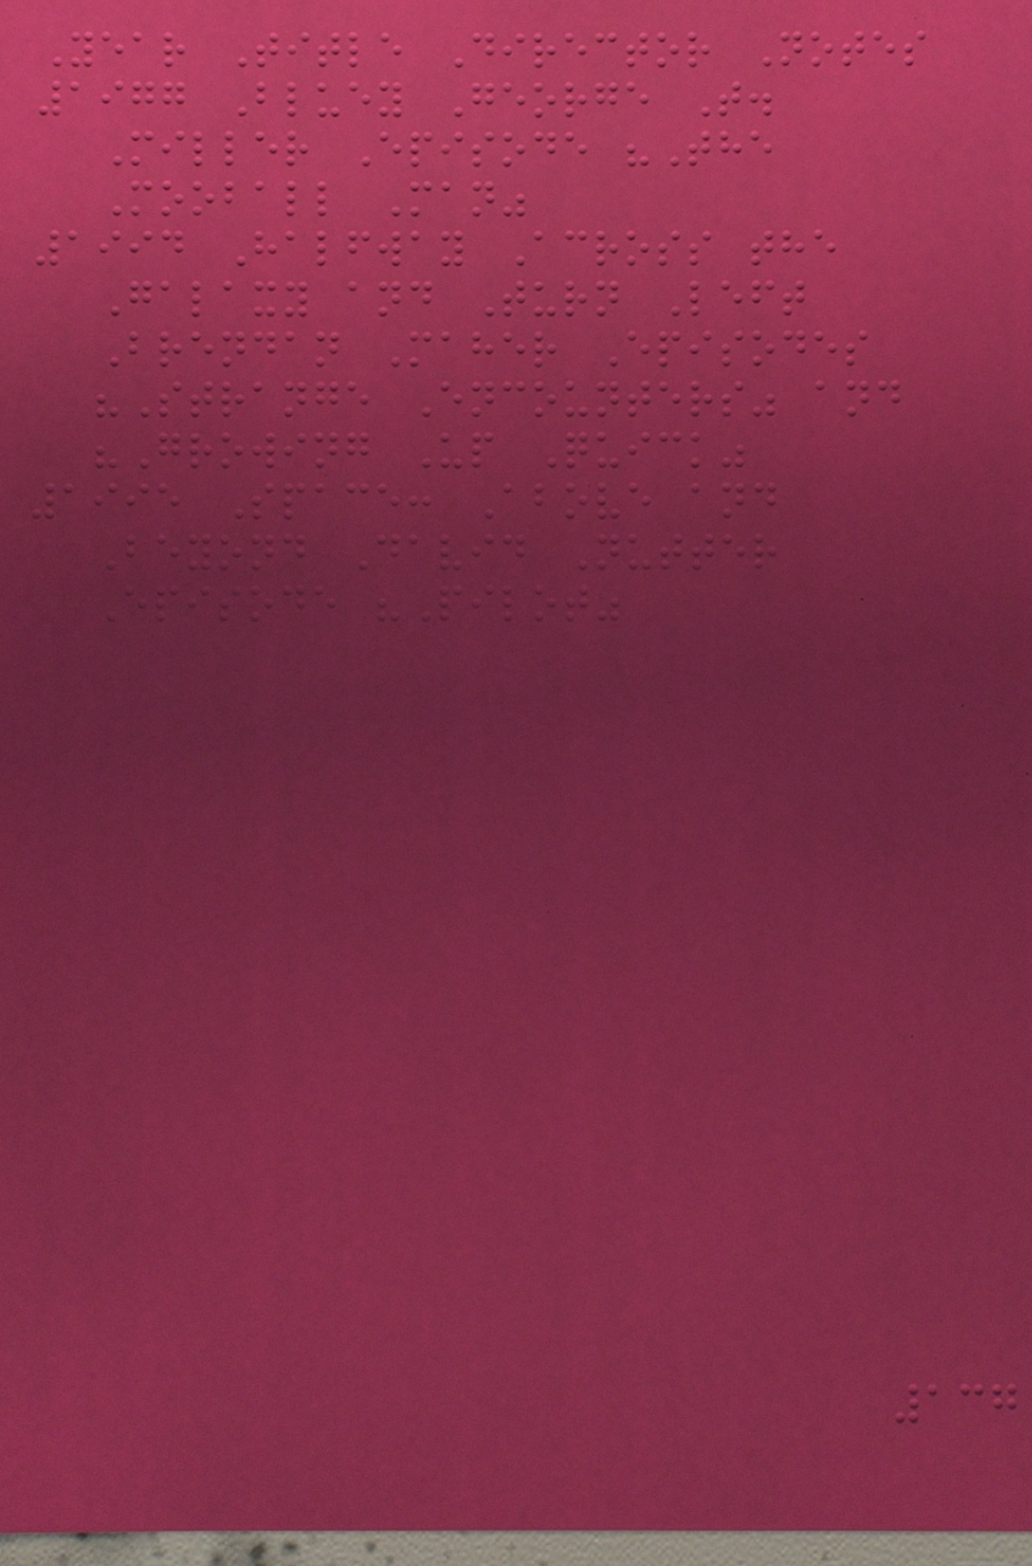Year Title Director Notes
1977 Bluey George T.
Miller Episode "The
Mooball Man"
1994 Halfway Across the
Galaxy and Turn Left
Brendan Maher Episodes
"Strange Encounters" and
"Growing Up Quick"
1995 Space: Above and
Beyond David Nutter
Episode "Pilot"
137
